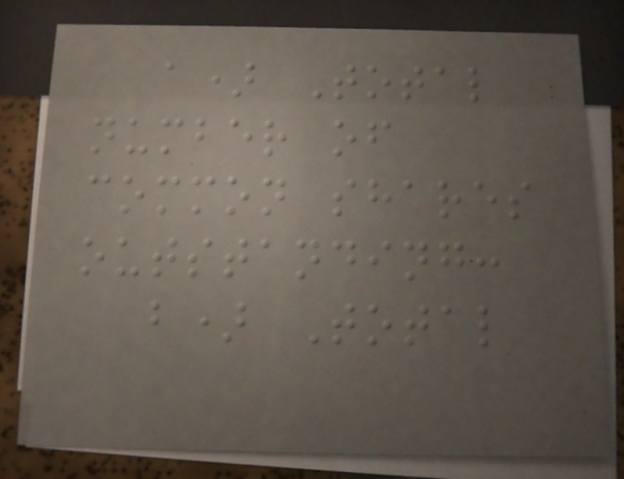a) Total
number of
common shares
outstanding:
b) Total
